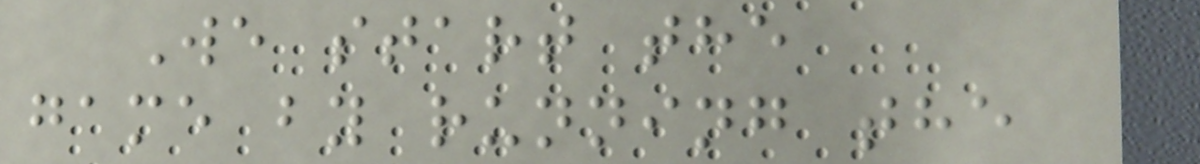We start the
game by running the
